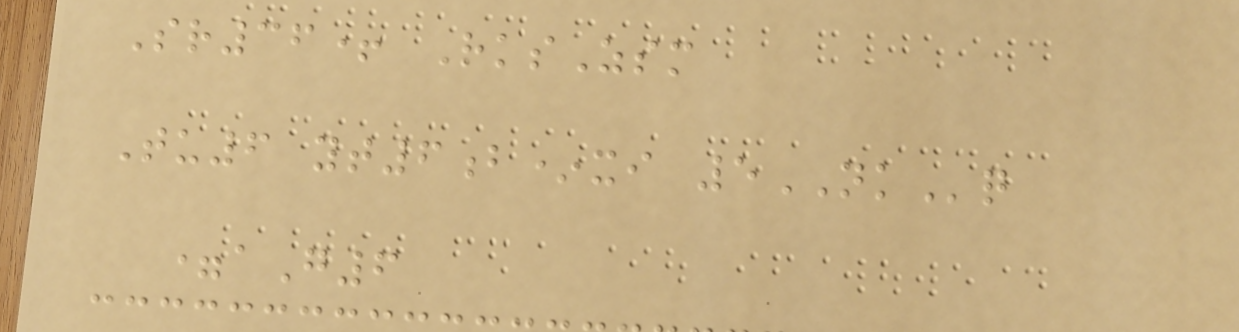Sr36+ RksZsm
Tu6 yt6b*xi 5NKq
=aG6
